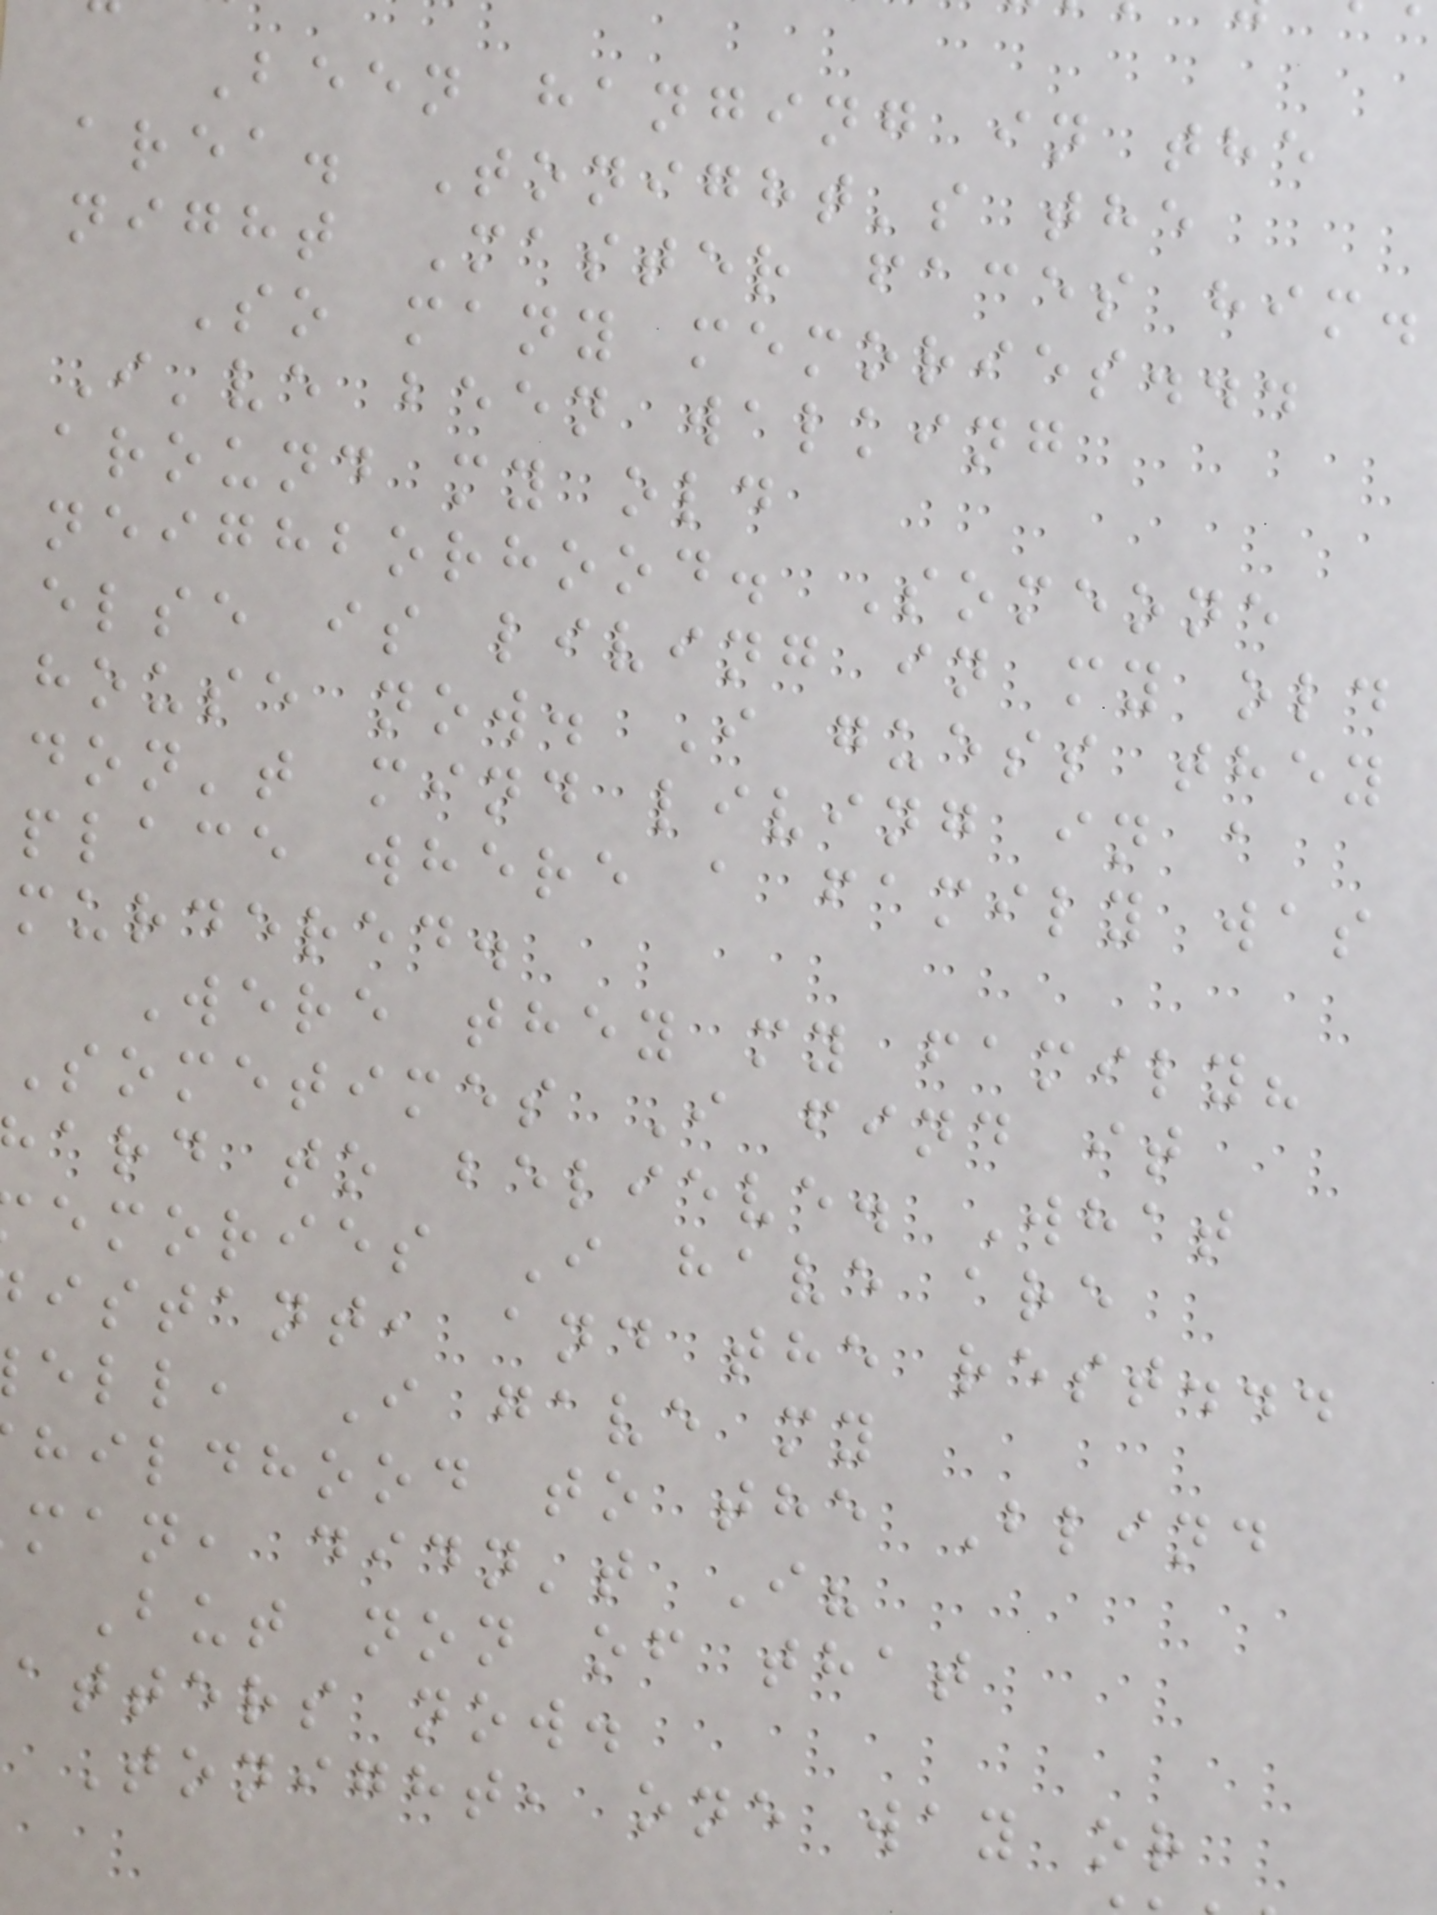Been hanging in the
area. Tonight's the
night Master faces him.
So many memories...
I've been walking
around my old
neighborhood. Someone
else is living in my old
house now. I guess they
don't mind living in a
place where a family was
murdered.
Were they my family?
Sometimes I find it
ard to believe. What
emories I have are
istant, and the rest...
ell, I gave my
hildhood to the Blind
man, didn't I?
But non of that
atters now.
Tonight, one way or
